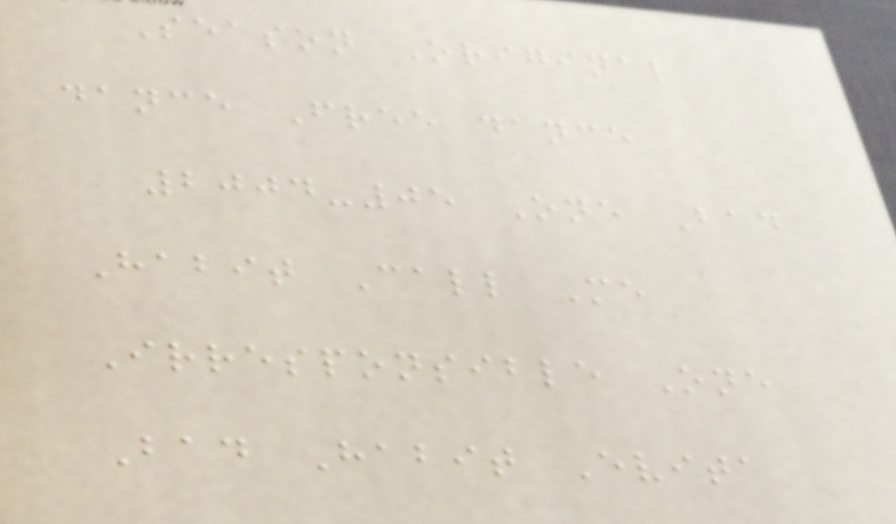Season Original
dance Free dance
2004-05 One Bad
Habit Call Me
Irresponsible One
Bad Habit Evita
